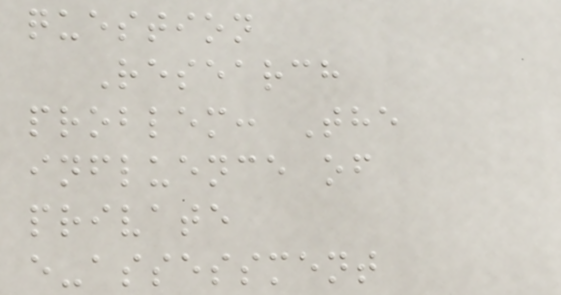question
Research
problem: The
influence of
private
e-assessment
